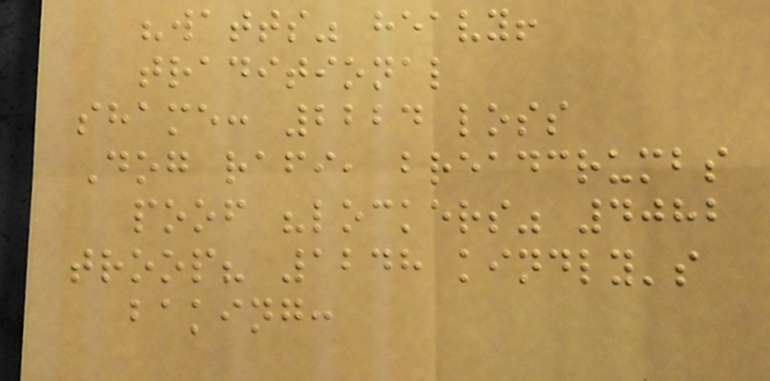"watts" heavy!
traditional
shame: 2224 loss
Dog rafi, breadcrumbs
poof "lockers" 4082
troop? 1248 kindly's
baking:
